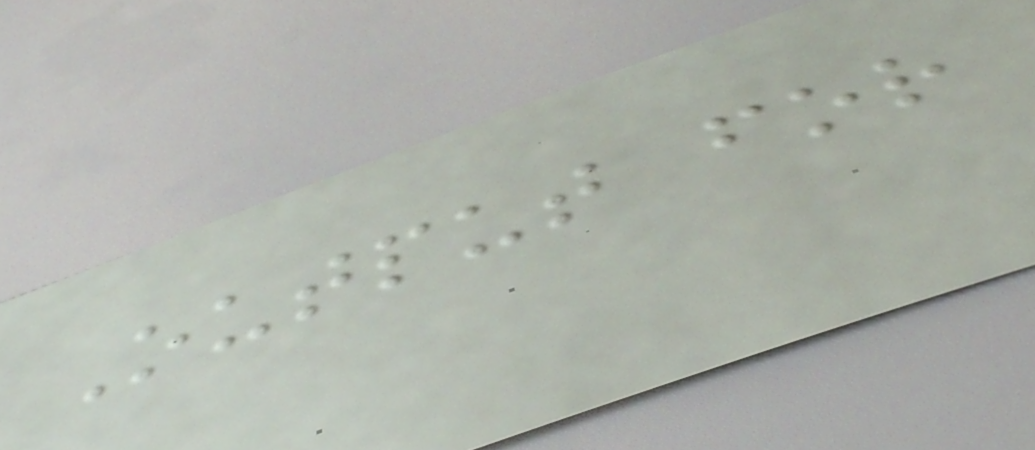Output for
